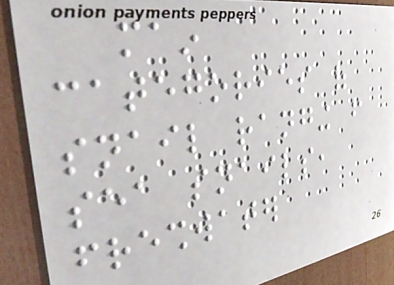main
categories of
snail ranging from
sea snails,
freshwater
